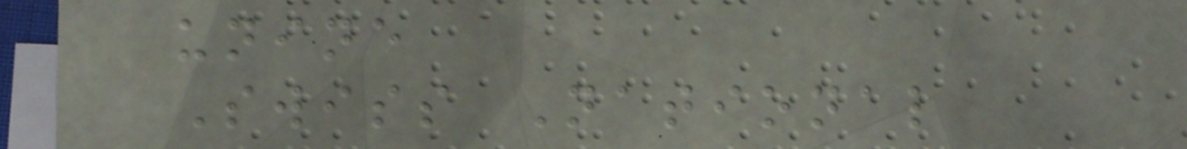unine
Swiss National
